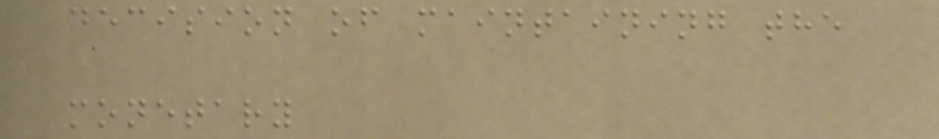decision of maintaining the
monetary
